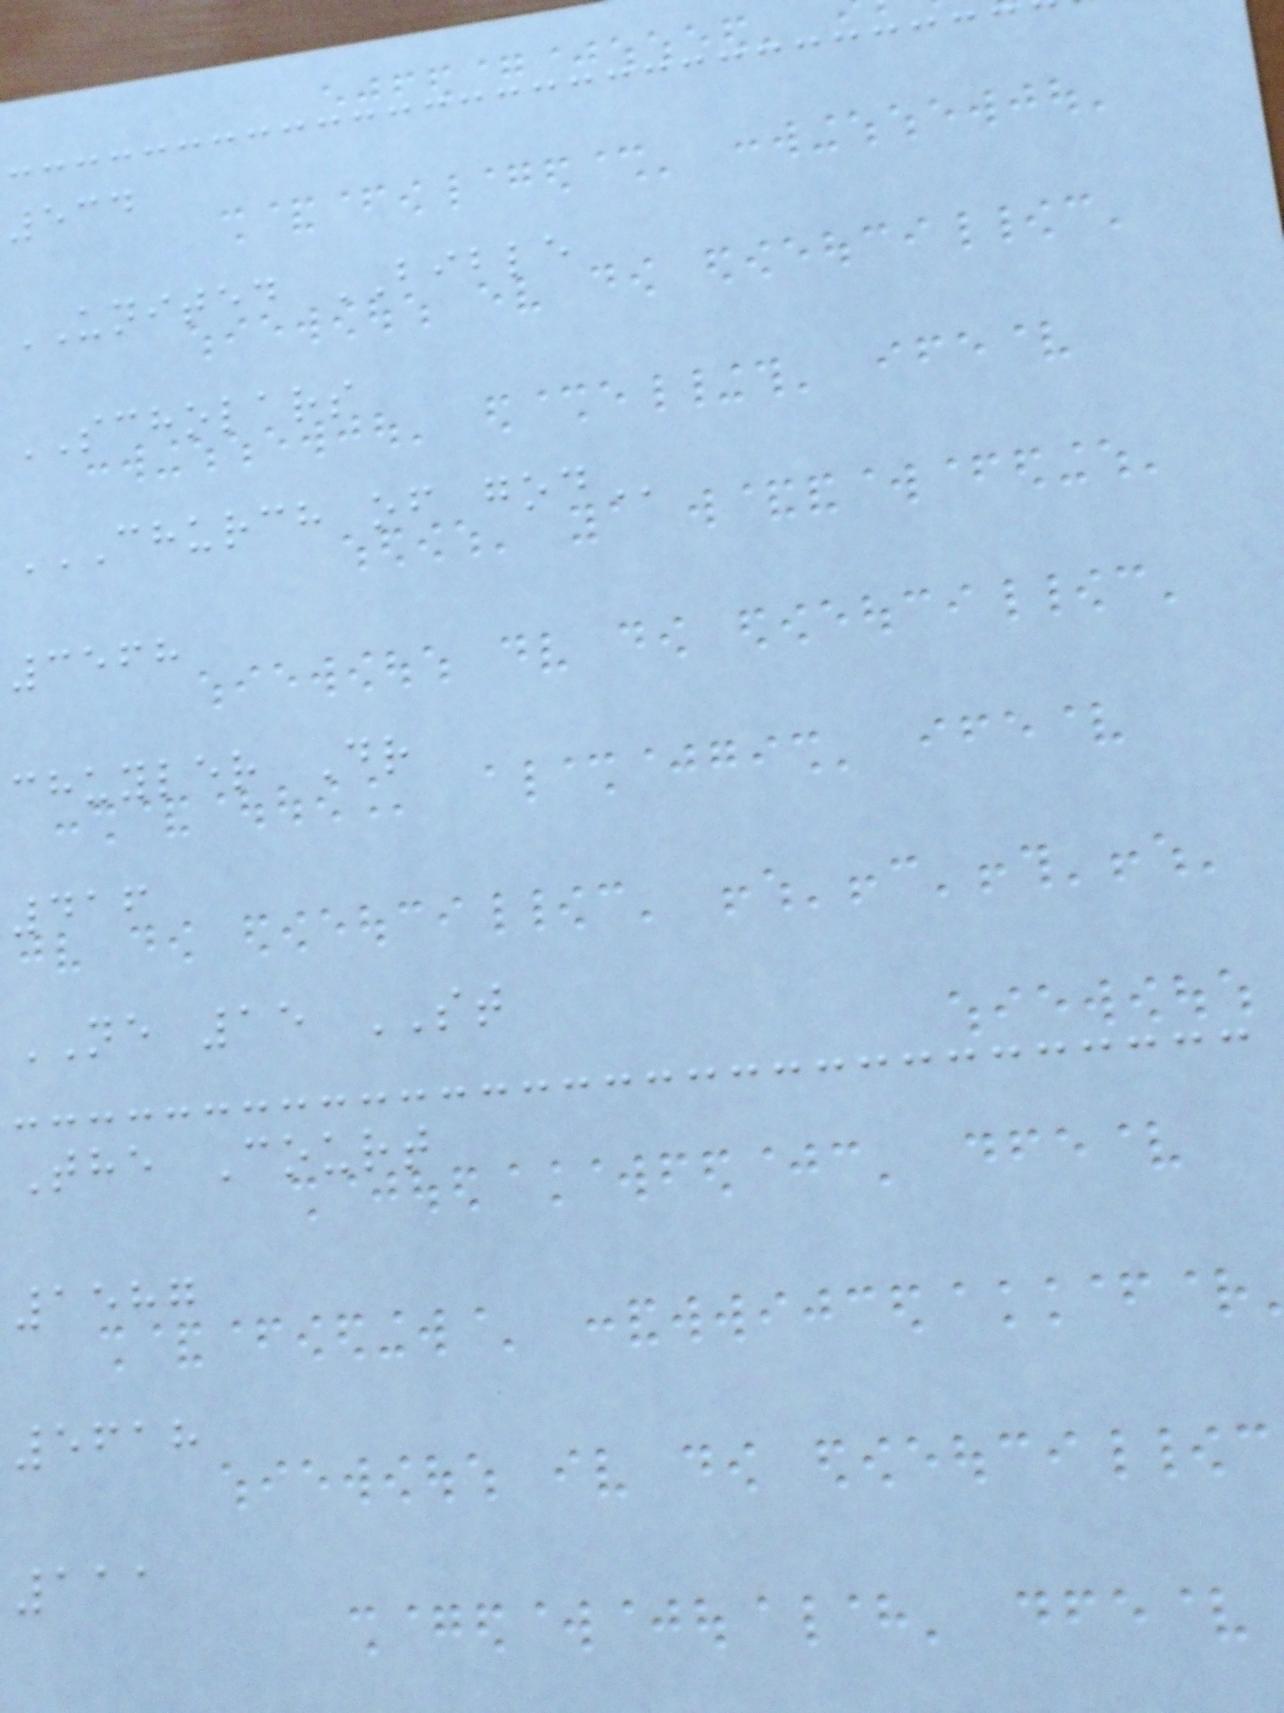534
UNITED BIBLE
SCHOLARS
CHURCH OF GOD
3568
chuyler Dr
416
NE 15 ST
The Court
1587
5618
111
